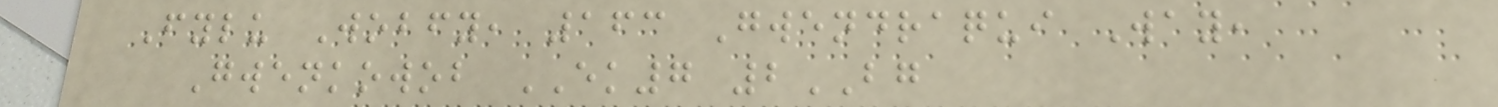Fylu Wobfy, 163 Gwendraqui Way,
Gwenkowob EK7 2BG
